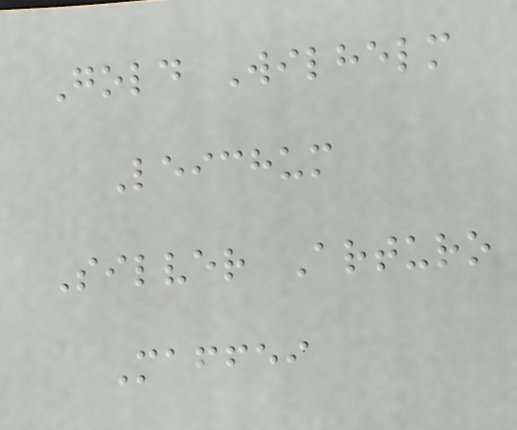Gold Wilhelm
Leichum
Silver Arturo
Maffei
